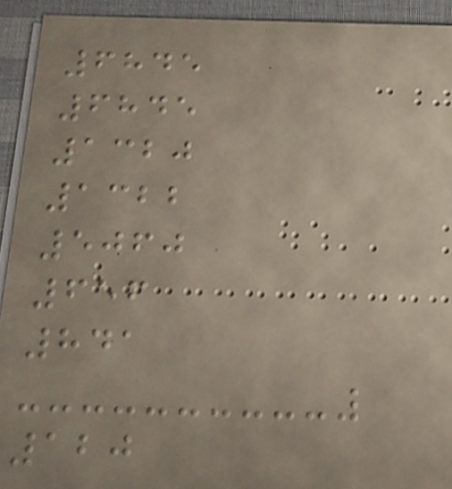6845
6845
1320
1322
5060
656
841
120
